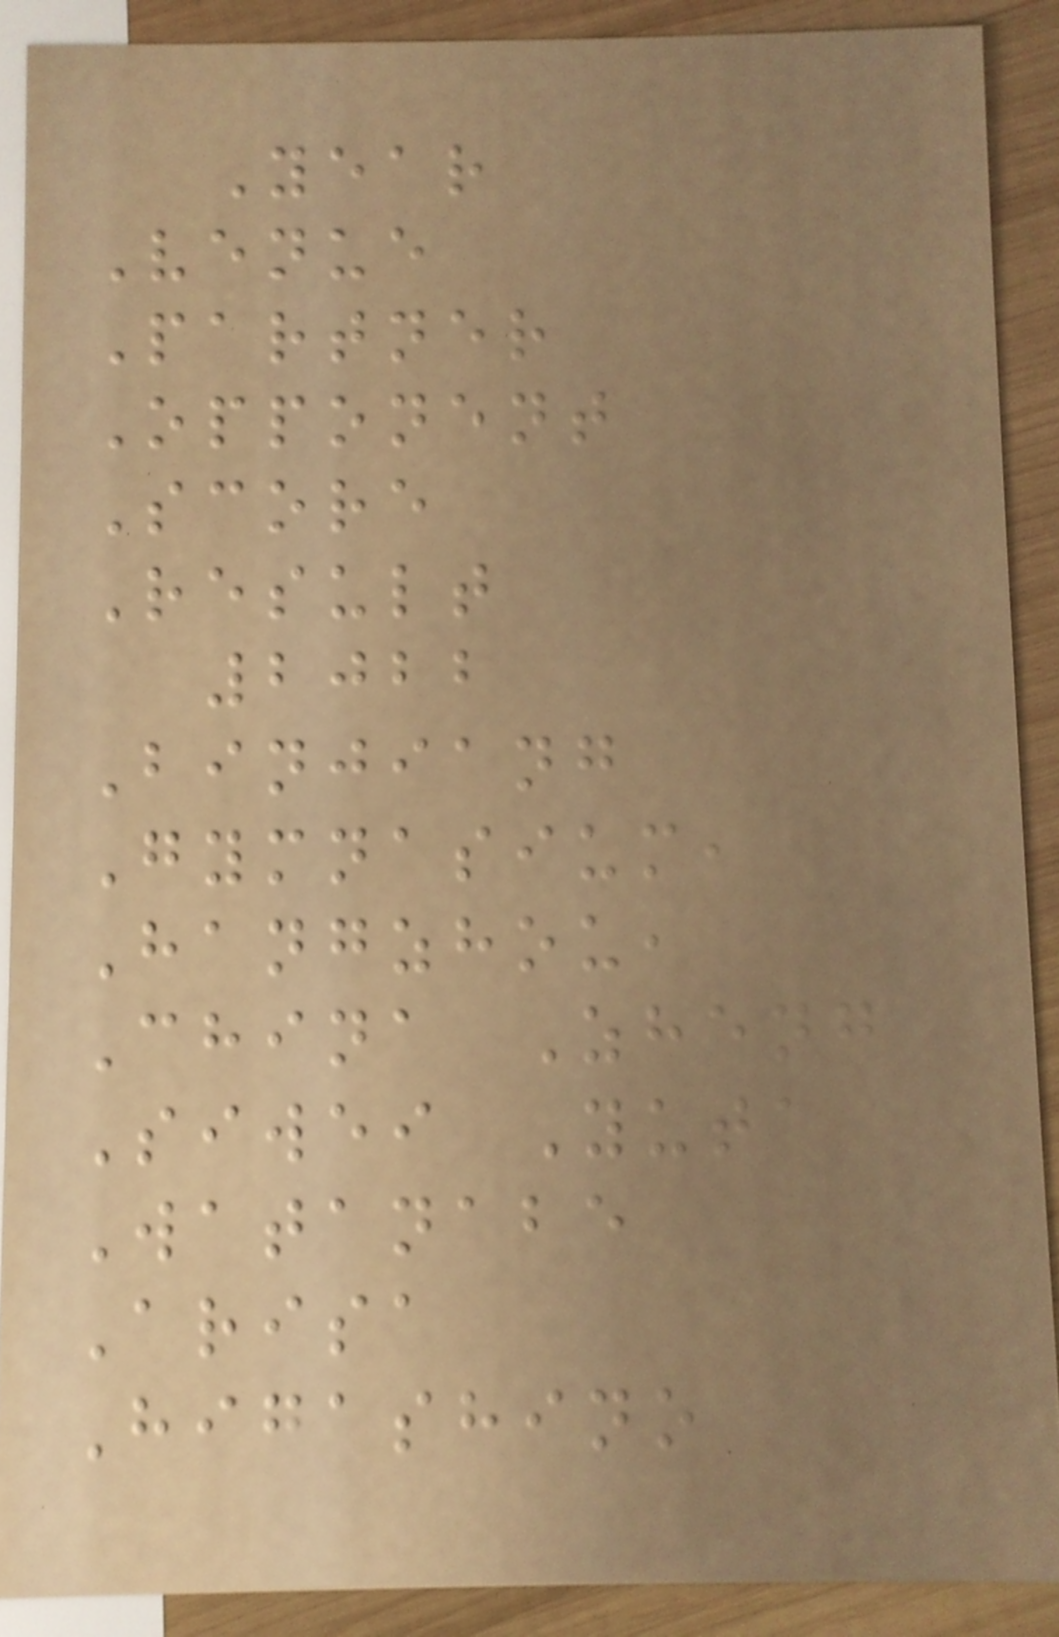Year
Venue
Partner
Opponent
Score
Result
2022
Binjiang
Gymnasium,
Hangzhou,
China Zheng
Siwei Yuta
Watanabe
Arisa
Higashino
